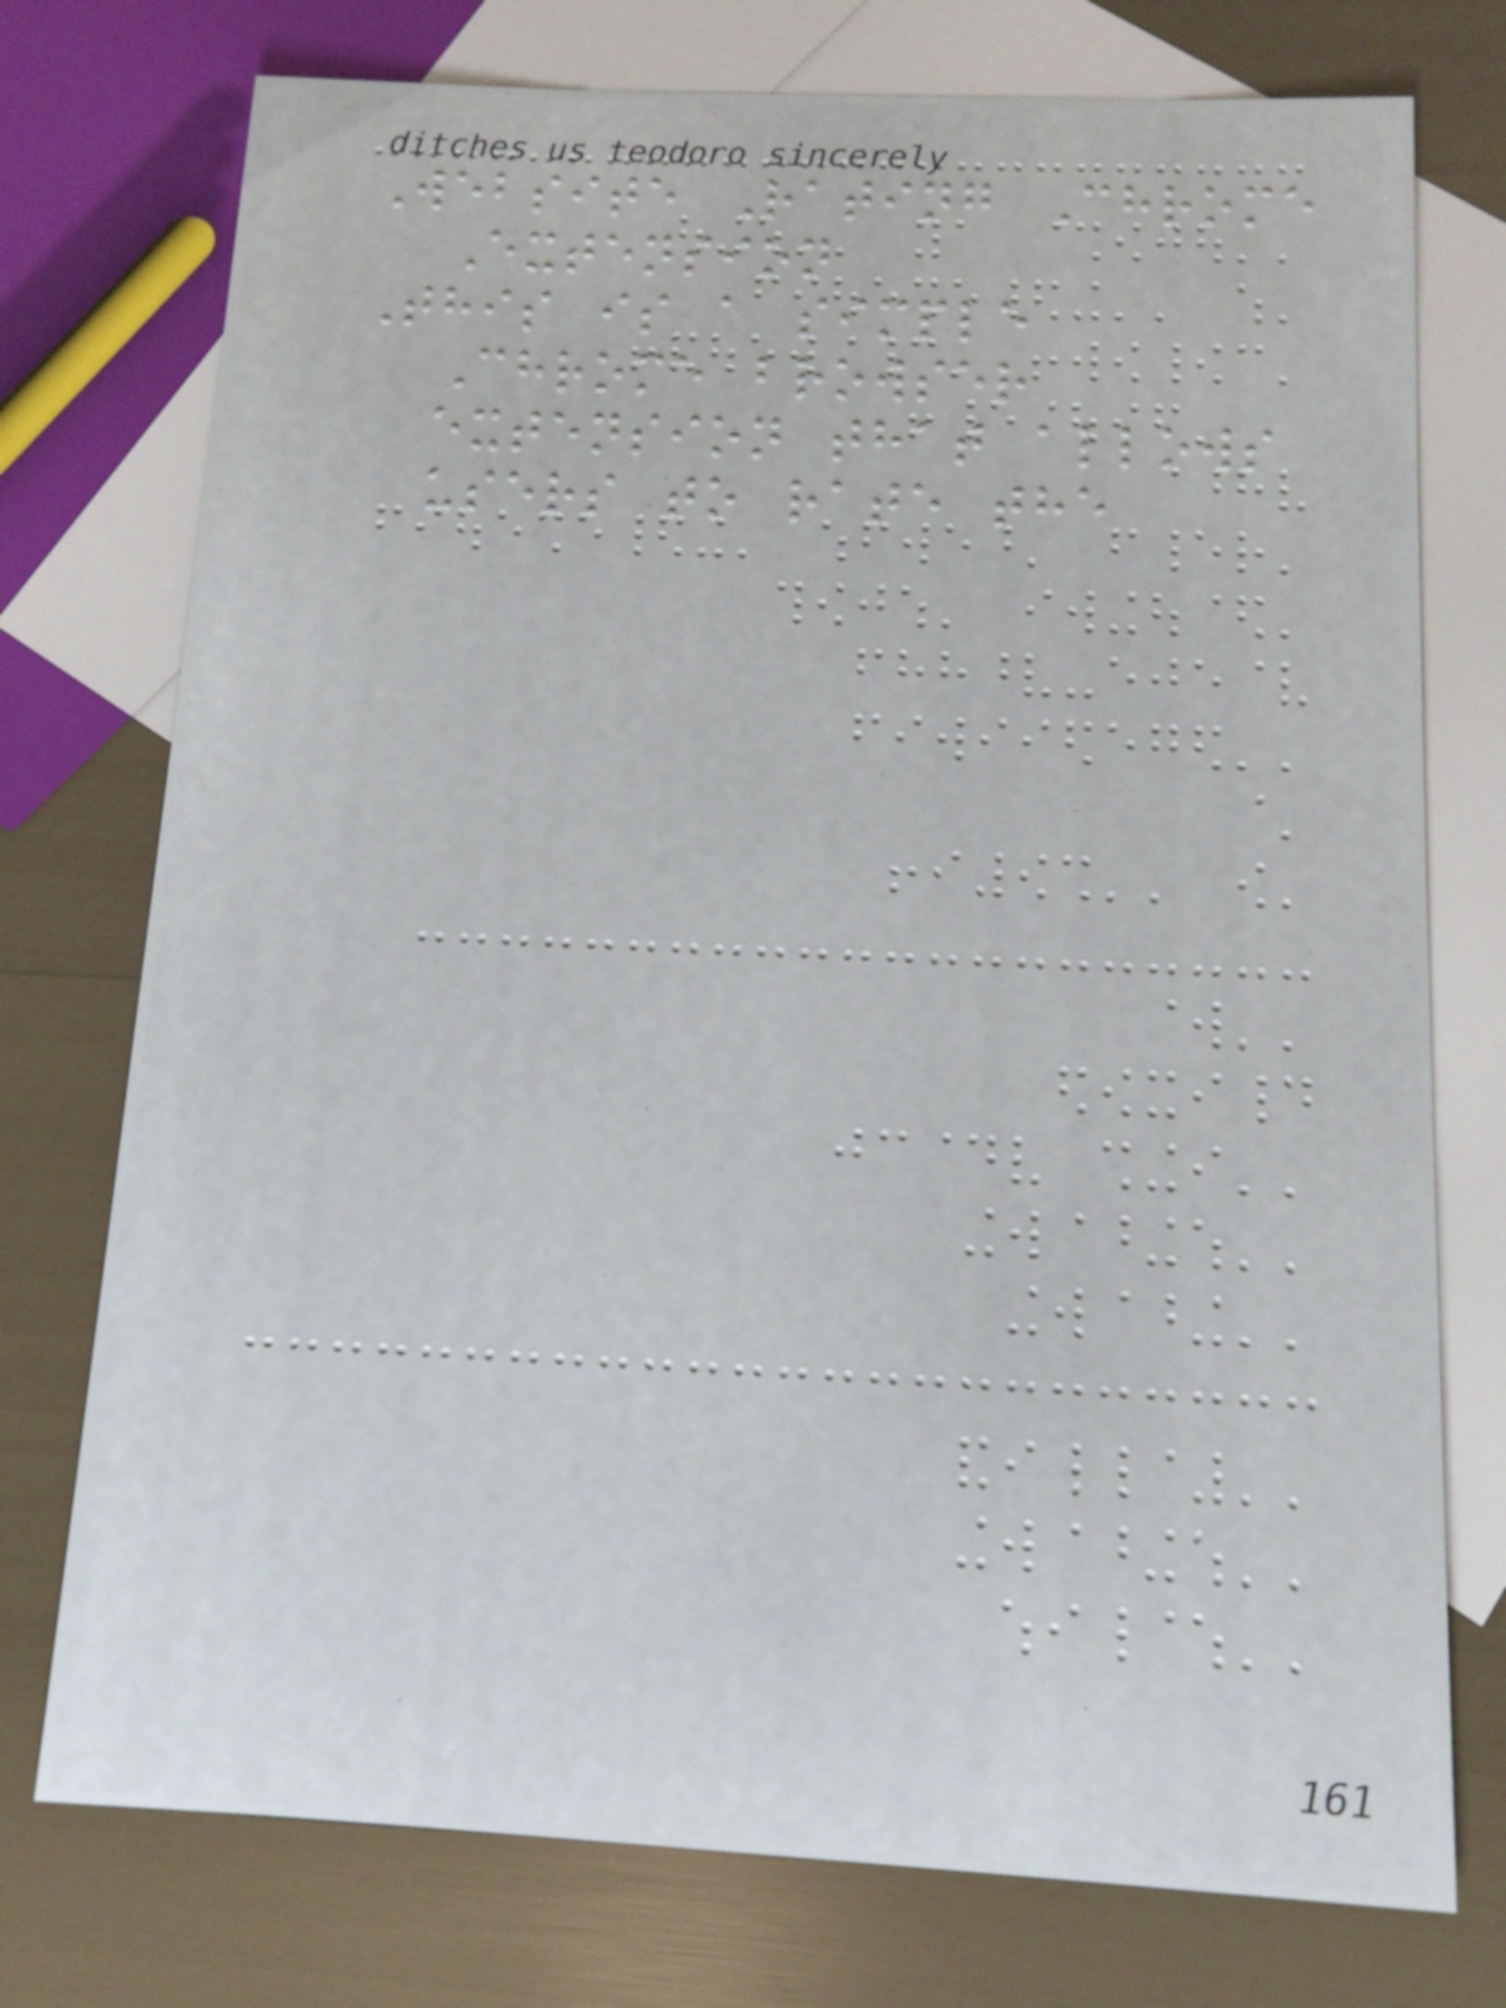Website Rating Chrome
Extension
This is a simple
Chrome browser
extension that allows
users to rate the
